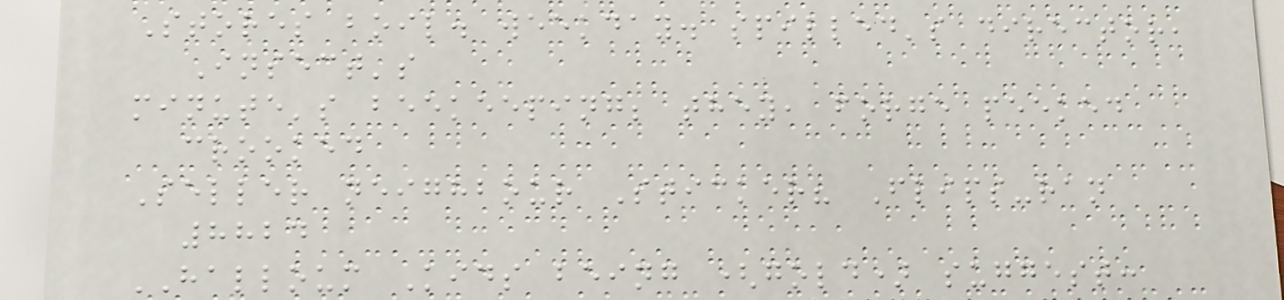Stores boil. weekday. spilled's director,
Insect's
minute's beekeeping; they, forge peeked
crooked
Seller neighbour Sticker? Flips-ran
8824
HALLOUM Kids being (gold) suggest:
